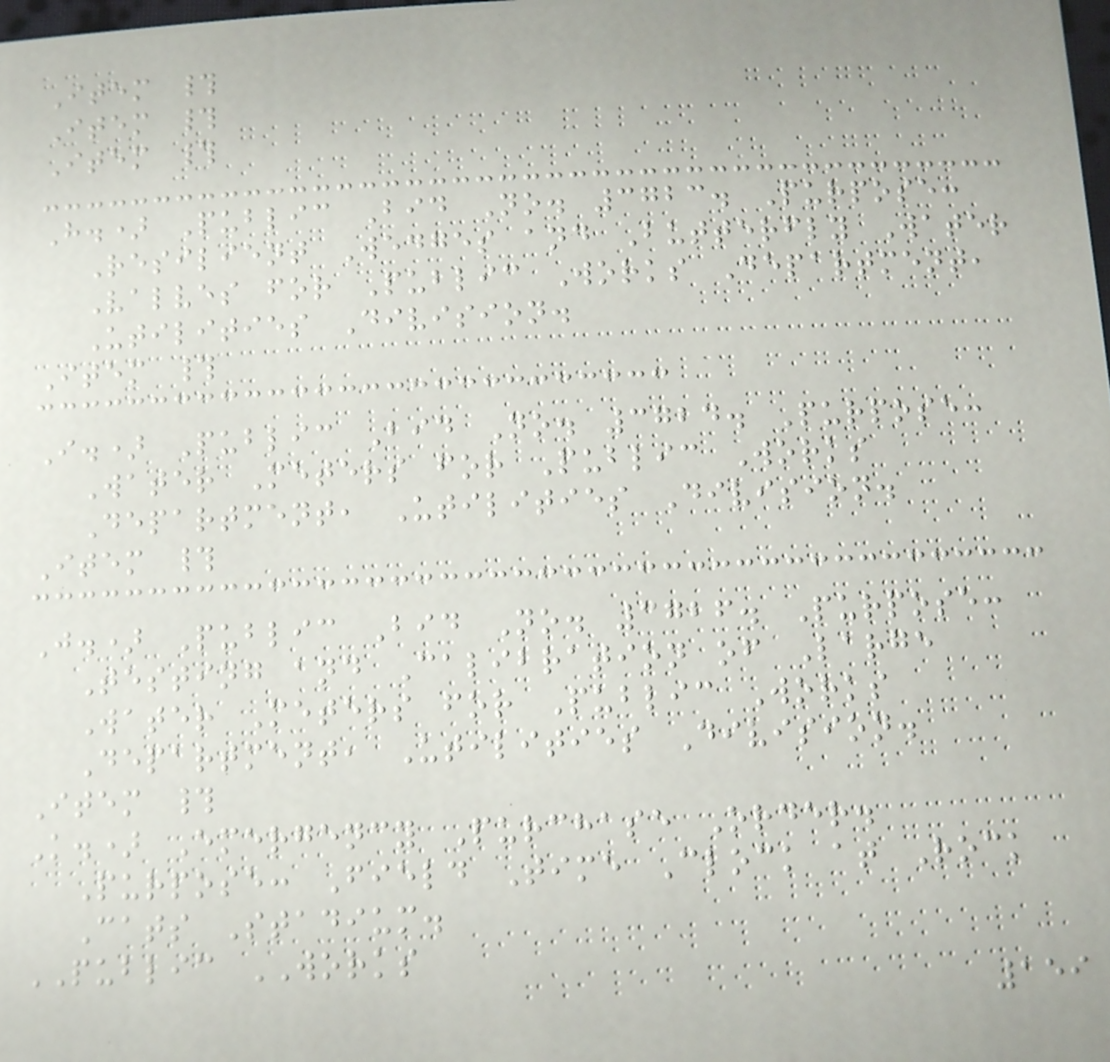Item #
Item #
Item #
H.) Public Bid No. 3723. Purpose:
Resilient Wedges and Butterfly Water
Valves for Public Works Department,
Utilities Division.
Item #
I.) Public Bid No. 3724. Purpose:
Water Meters for Public Works
Department, Utilities Division.
Item #
J.) Public Bid No. 3726. Purpose:
Testing and Calibration of Large
Water Meters for Public Works
Department, Utilities Division.
Item #
K.) Emergency Purchase Order.
Purpose: Field Time Clock at Rock
Cats Stadium.
PUBLIC WORKS
159
